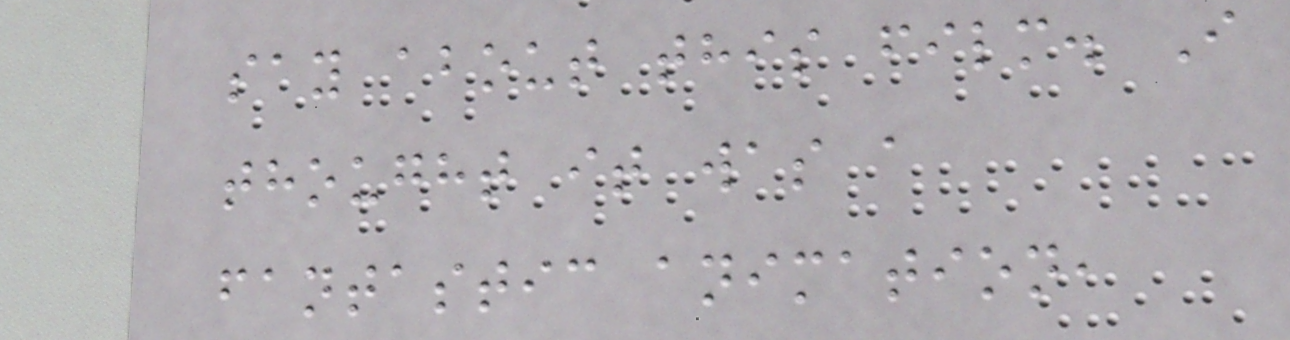say about this film. I
thought it was a
fantastic animation,
